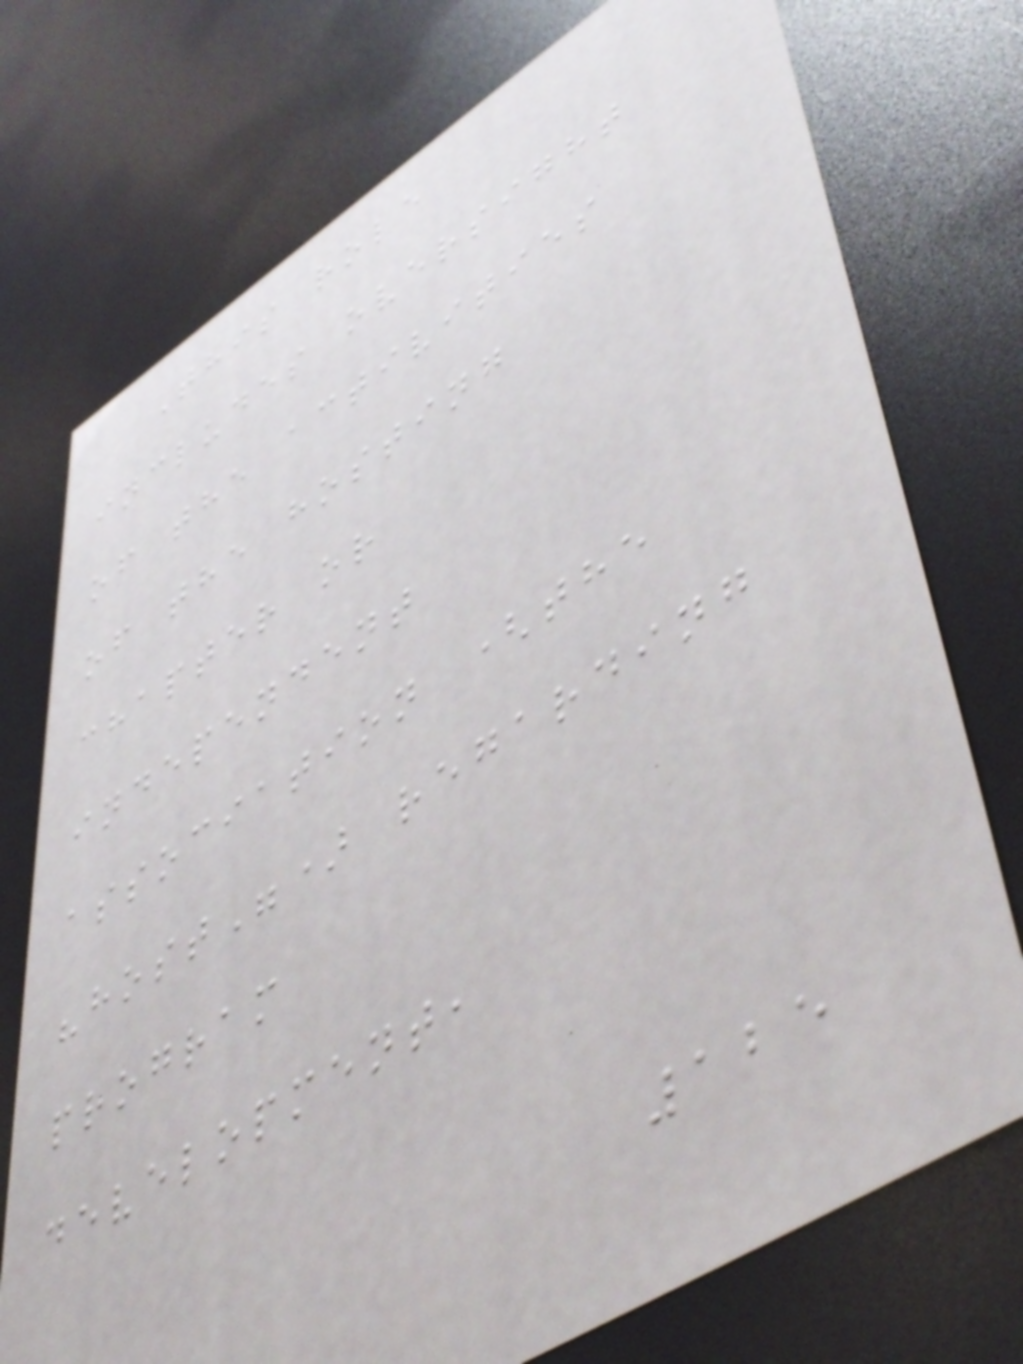This role
includes oversight
of the activities
of the hosting
chapter or
independent
association (the
"host") regarding
program
development,
125
